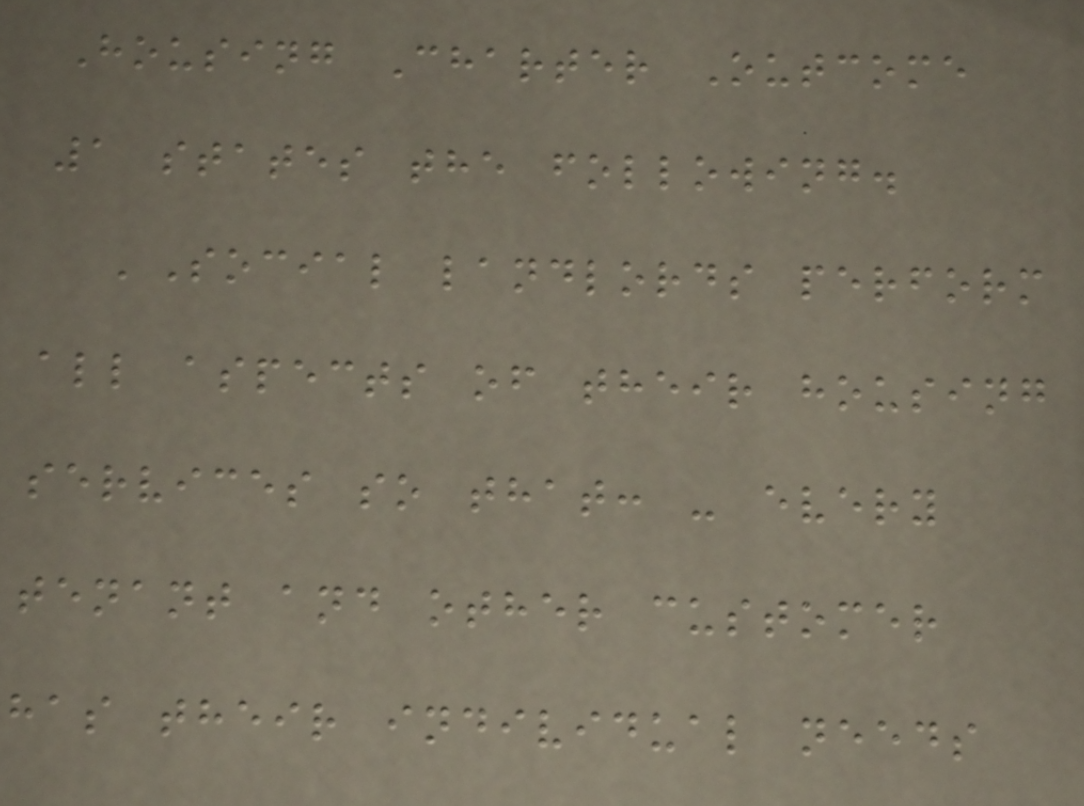Housing Charter Outcome
1 states the following.
'Social landlords perform
all aspects of their housing
services so that: - every
tenant and other customer
has their individual needs
